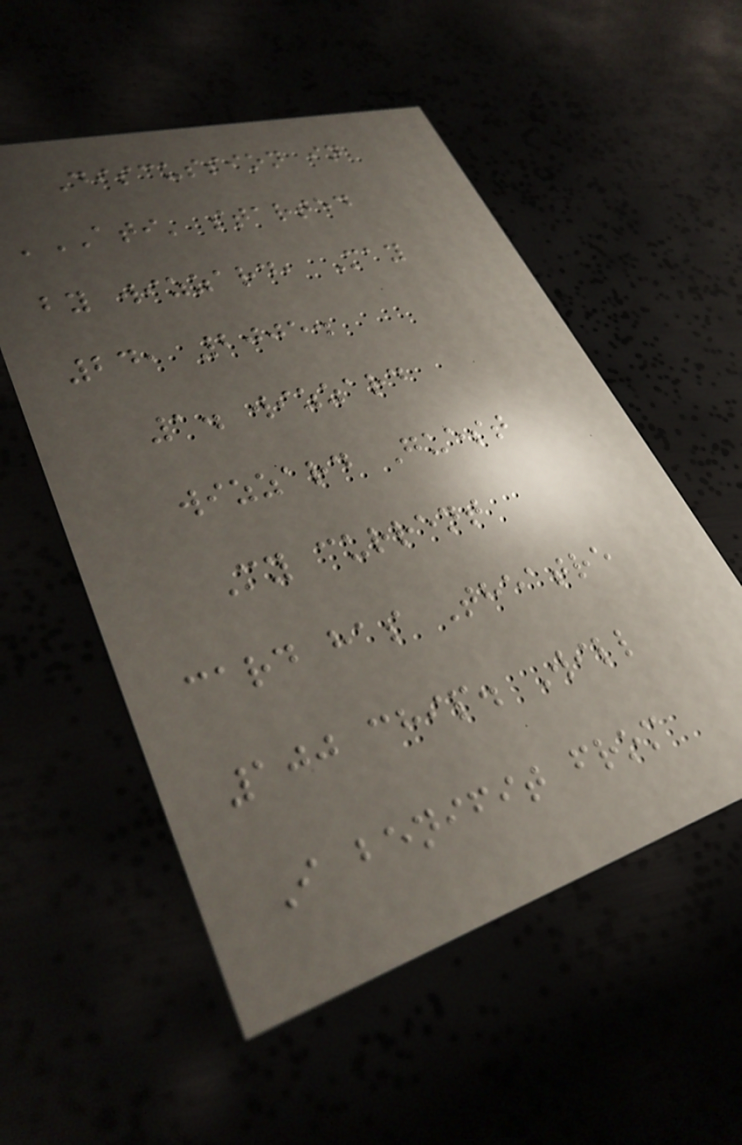Discussion in
'ATI' started
by wizzard, May
24, 2005.
1. wizzard
wizzard Guest
My current
card has Theatre
100 chip. Will
I benifit from
